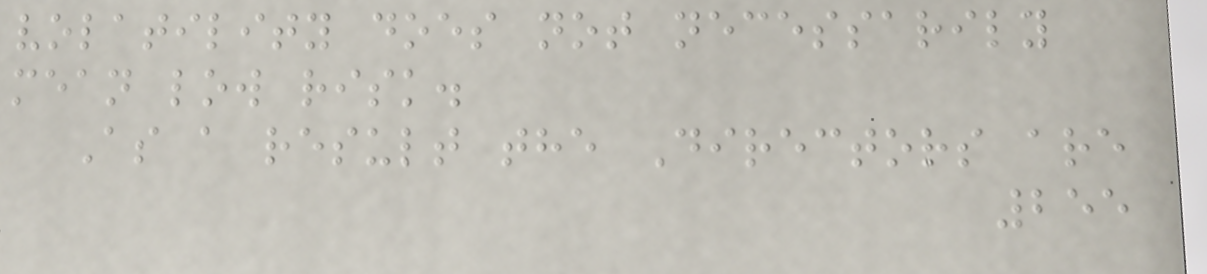volatility does not necessarily
mean low risk.
As a result the Directors are
255
